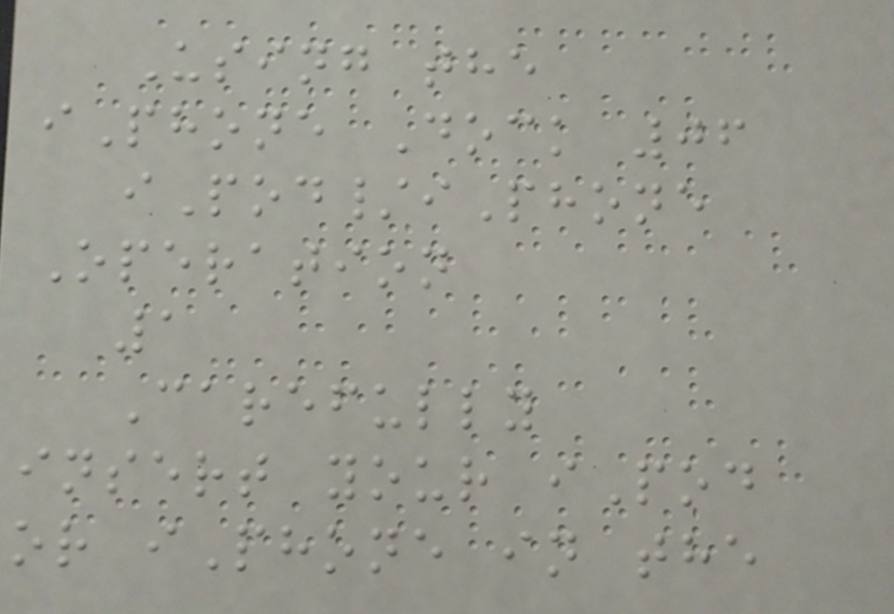Using the
iPhone Dock 06
iPod/iPhone
Operation
1
Carefully
insert your iPod
or iPhone in the
